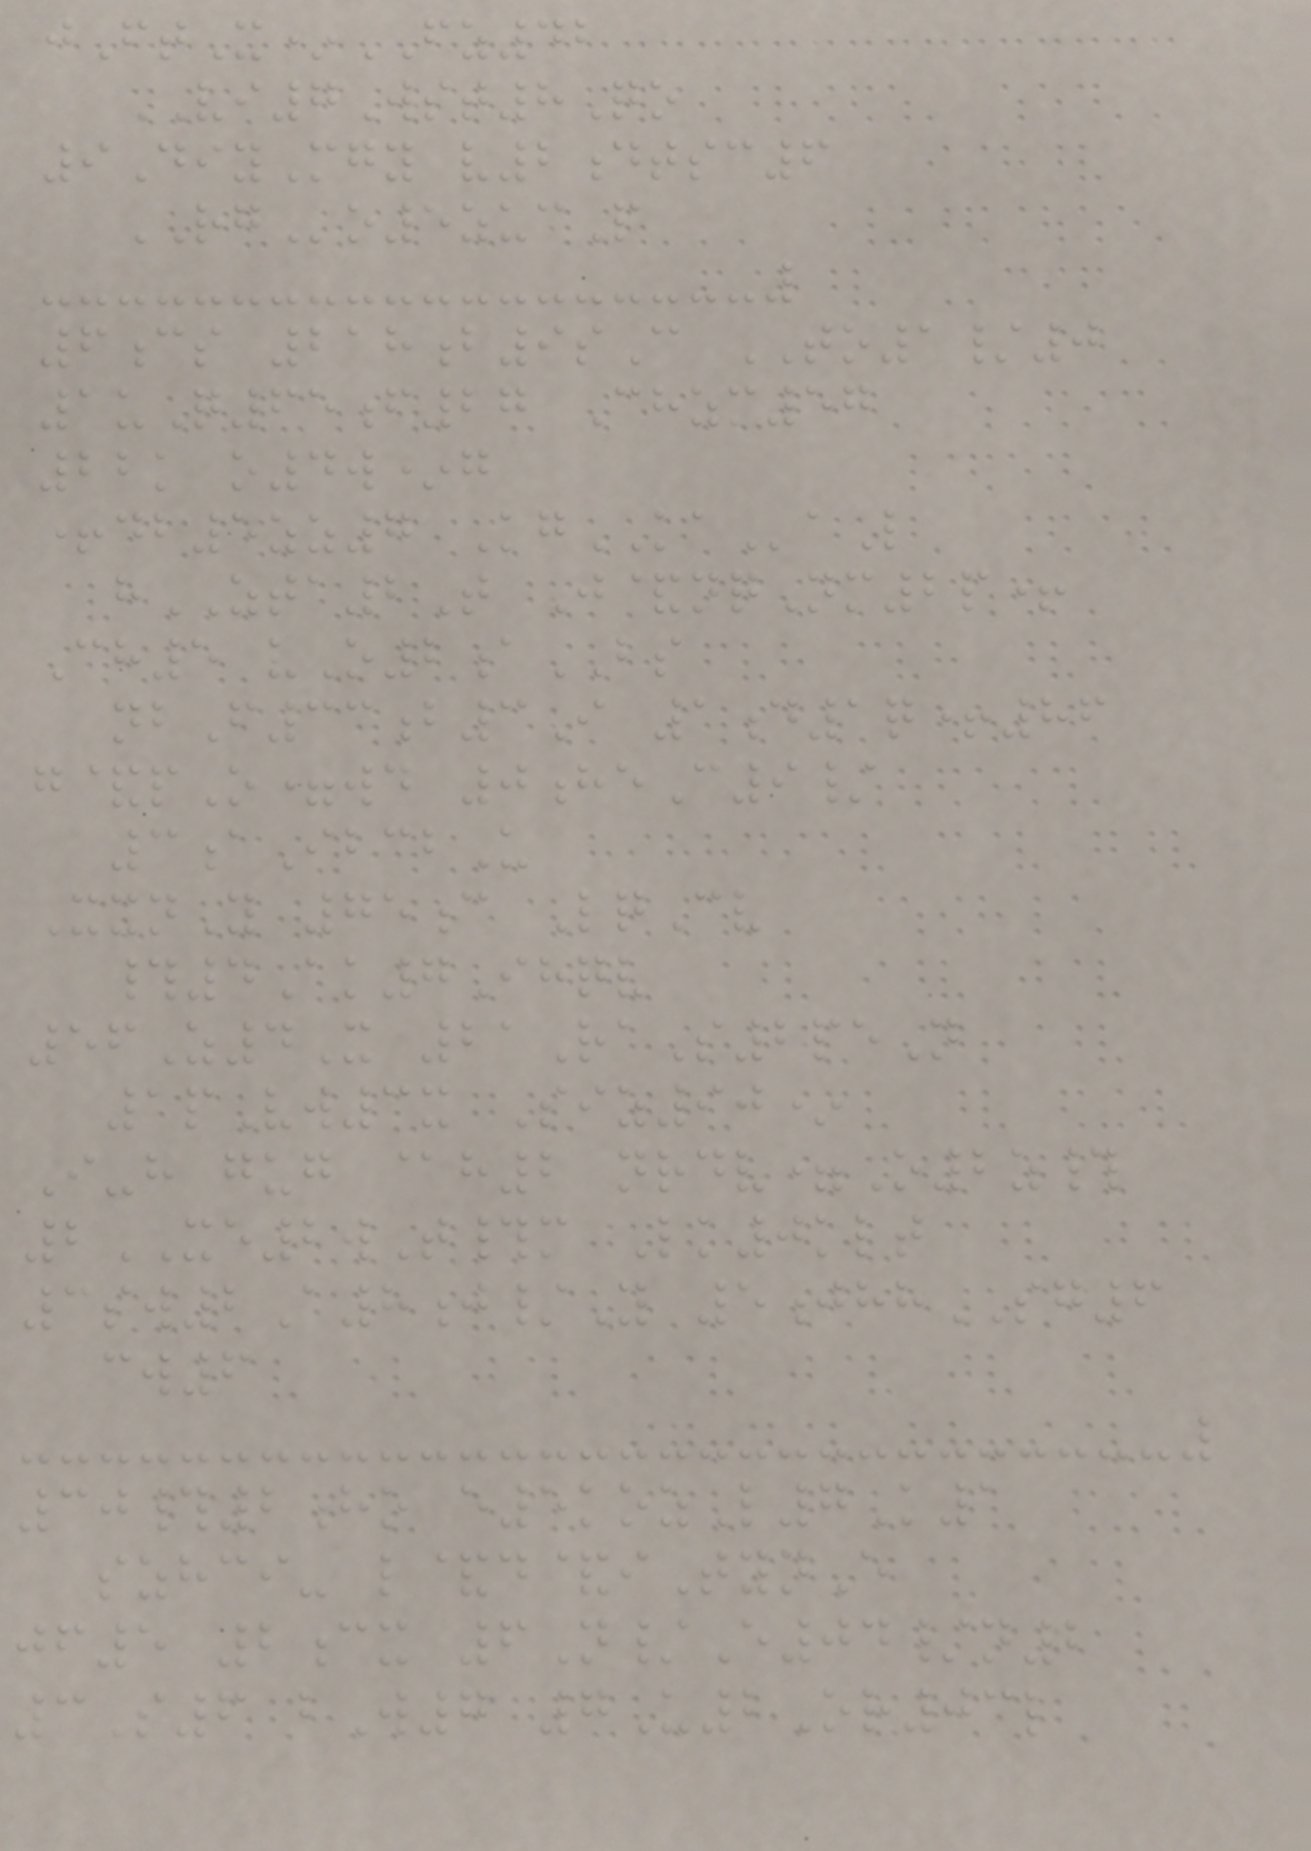jFtX*FZ42
VI7Wst8Qo
9DiyMgy v2dtsc6
RGo5zucP
6cs 218b9sC TO1/0
1uQ65f27 Chzm57
22k o4w*g
+db5zz7 KgKAaL
hZTA2T J&nqNm2p+
Ch5 vO2aBS
nbF33b3I 1d1q+86
g&pO=wd 0heC9/
3aIbcbU
XxnY 75c LqCv
#4Ak7Ihqv
56Z4X 21RaS2peN
1pVw3x Siz90*
I-h gug @h2 nrdv=O2z#
2XE2wT#m Lk0klt
3sw2A8j/Y 5jhhSG6
cw6
30#2ho e5kozL7K1
szhci- l&d&iTynE
jf5 2cx 6N/E04/n2
3S6 bW7 7U2Or03l
